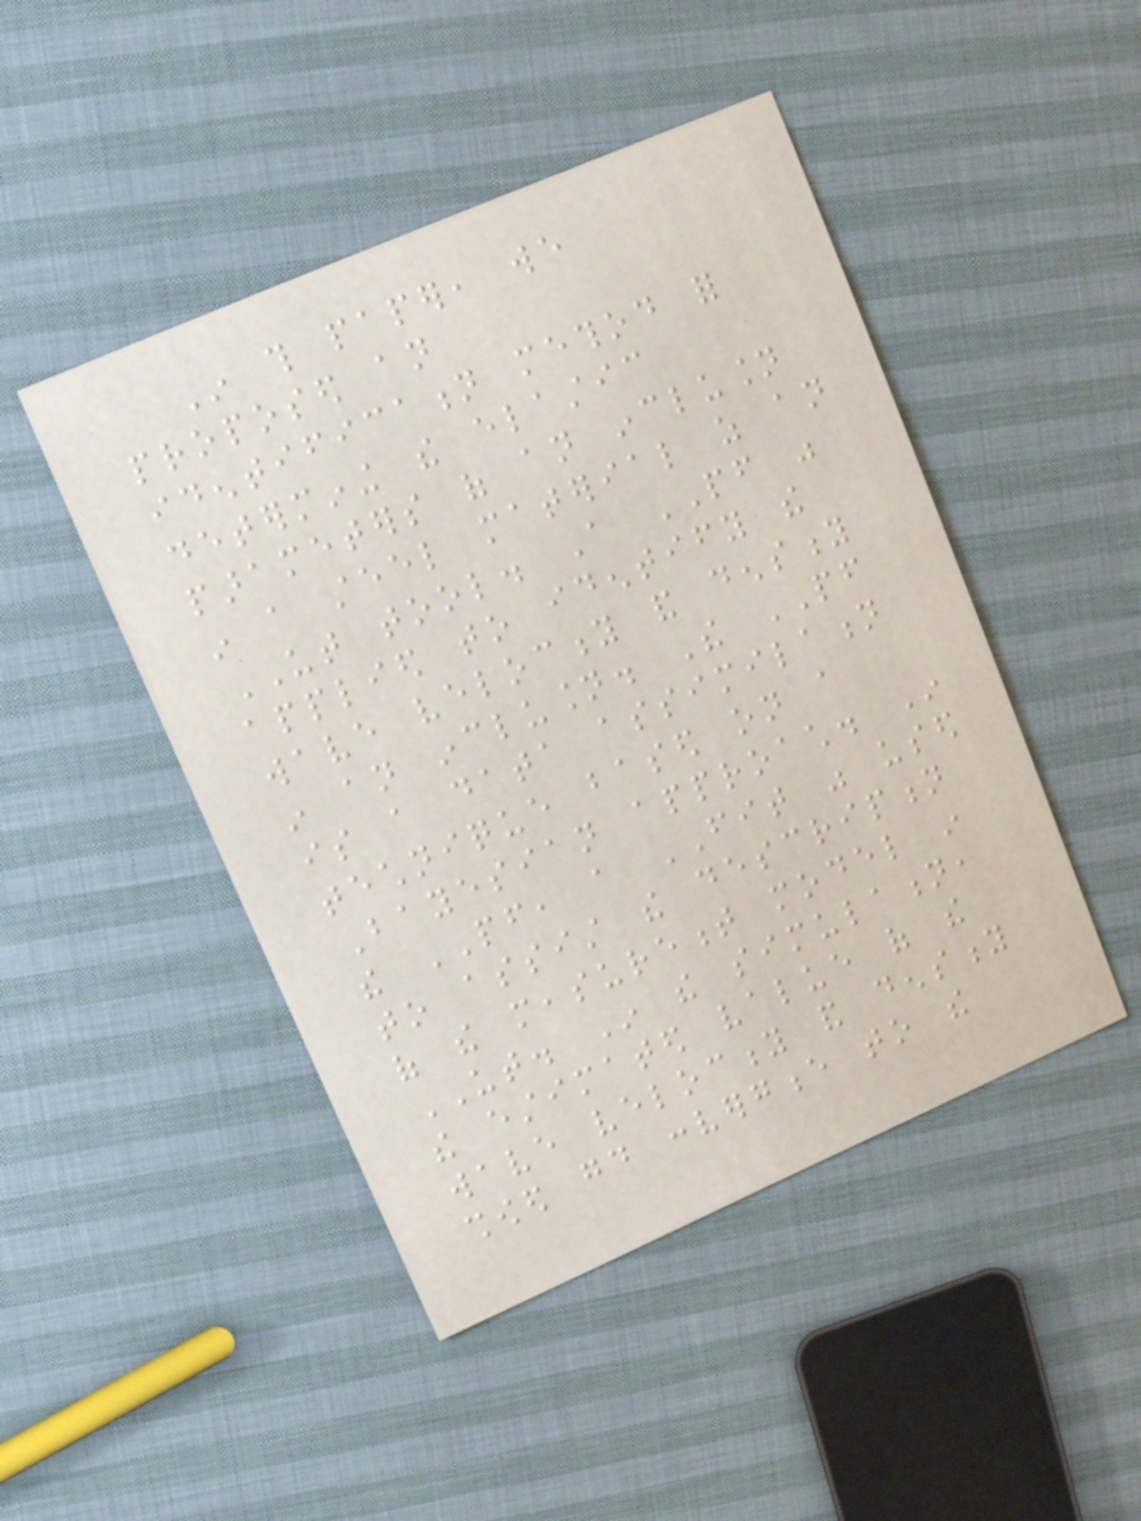In this paper, we
proposed an
identification method for
determining the elastic
parameters of an inclusion
in a steel material as an
UT tool. A PF was
applied to identify the
wave velocity and density
in an inclusion. The PF
is a data assimilation
technique based on a
Bayesian approach. In
the PF, a FIT was used
to assist the description
of the measurement model in
UT. In the simulation,
the estimated value of the
wave velocity and density
showed good convergence to the
